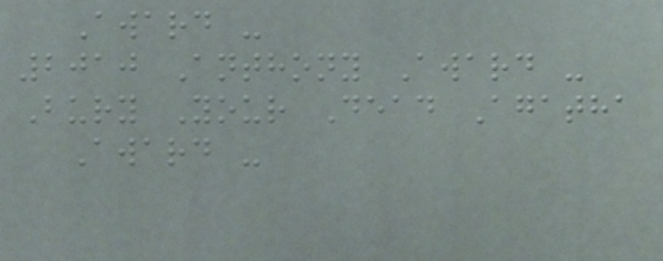Award -
2010 Anthony Award -
Bury Your Dead Agatha
Award -
